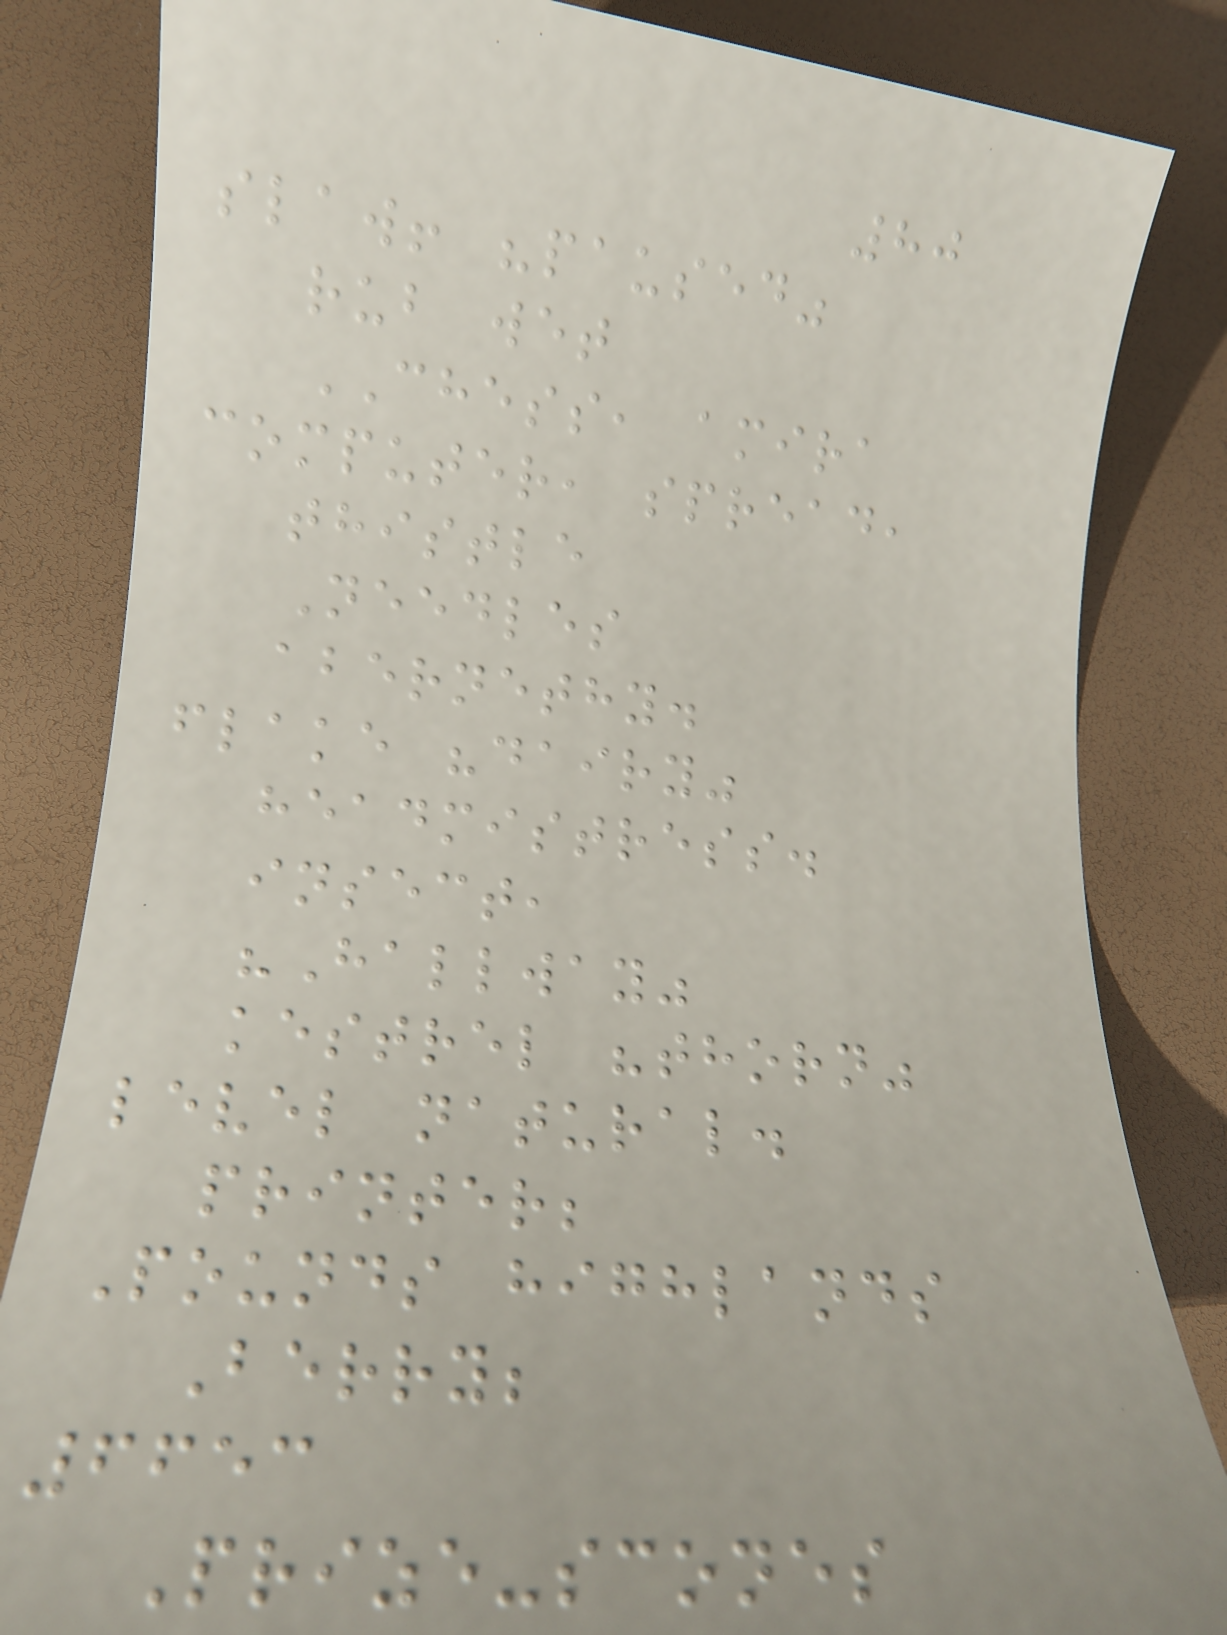80
slaw! "paused"
rub wet
CHESS, amira
computer, spread,
thistle
Needles
abernethy.
flake "dairy"
headmistress.
insect,
"Hallway"
kestrel "thorn"
level natural.
printer;
Pounds highlands
Berry;
6653
Prize-scones
